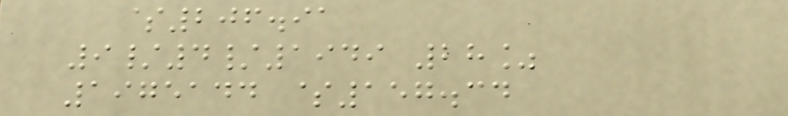$206.91
9/4/1949 28%
1975144 $157.34
